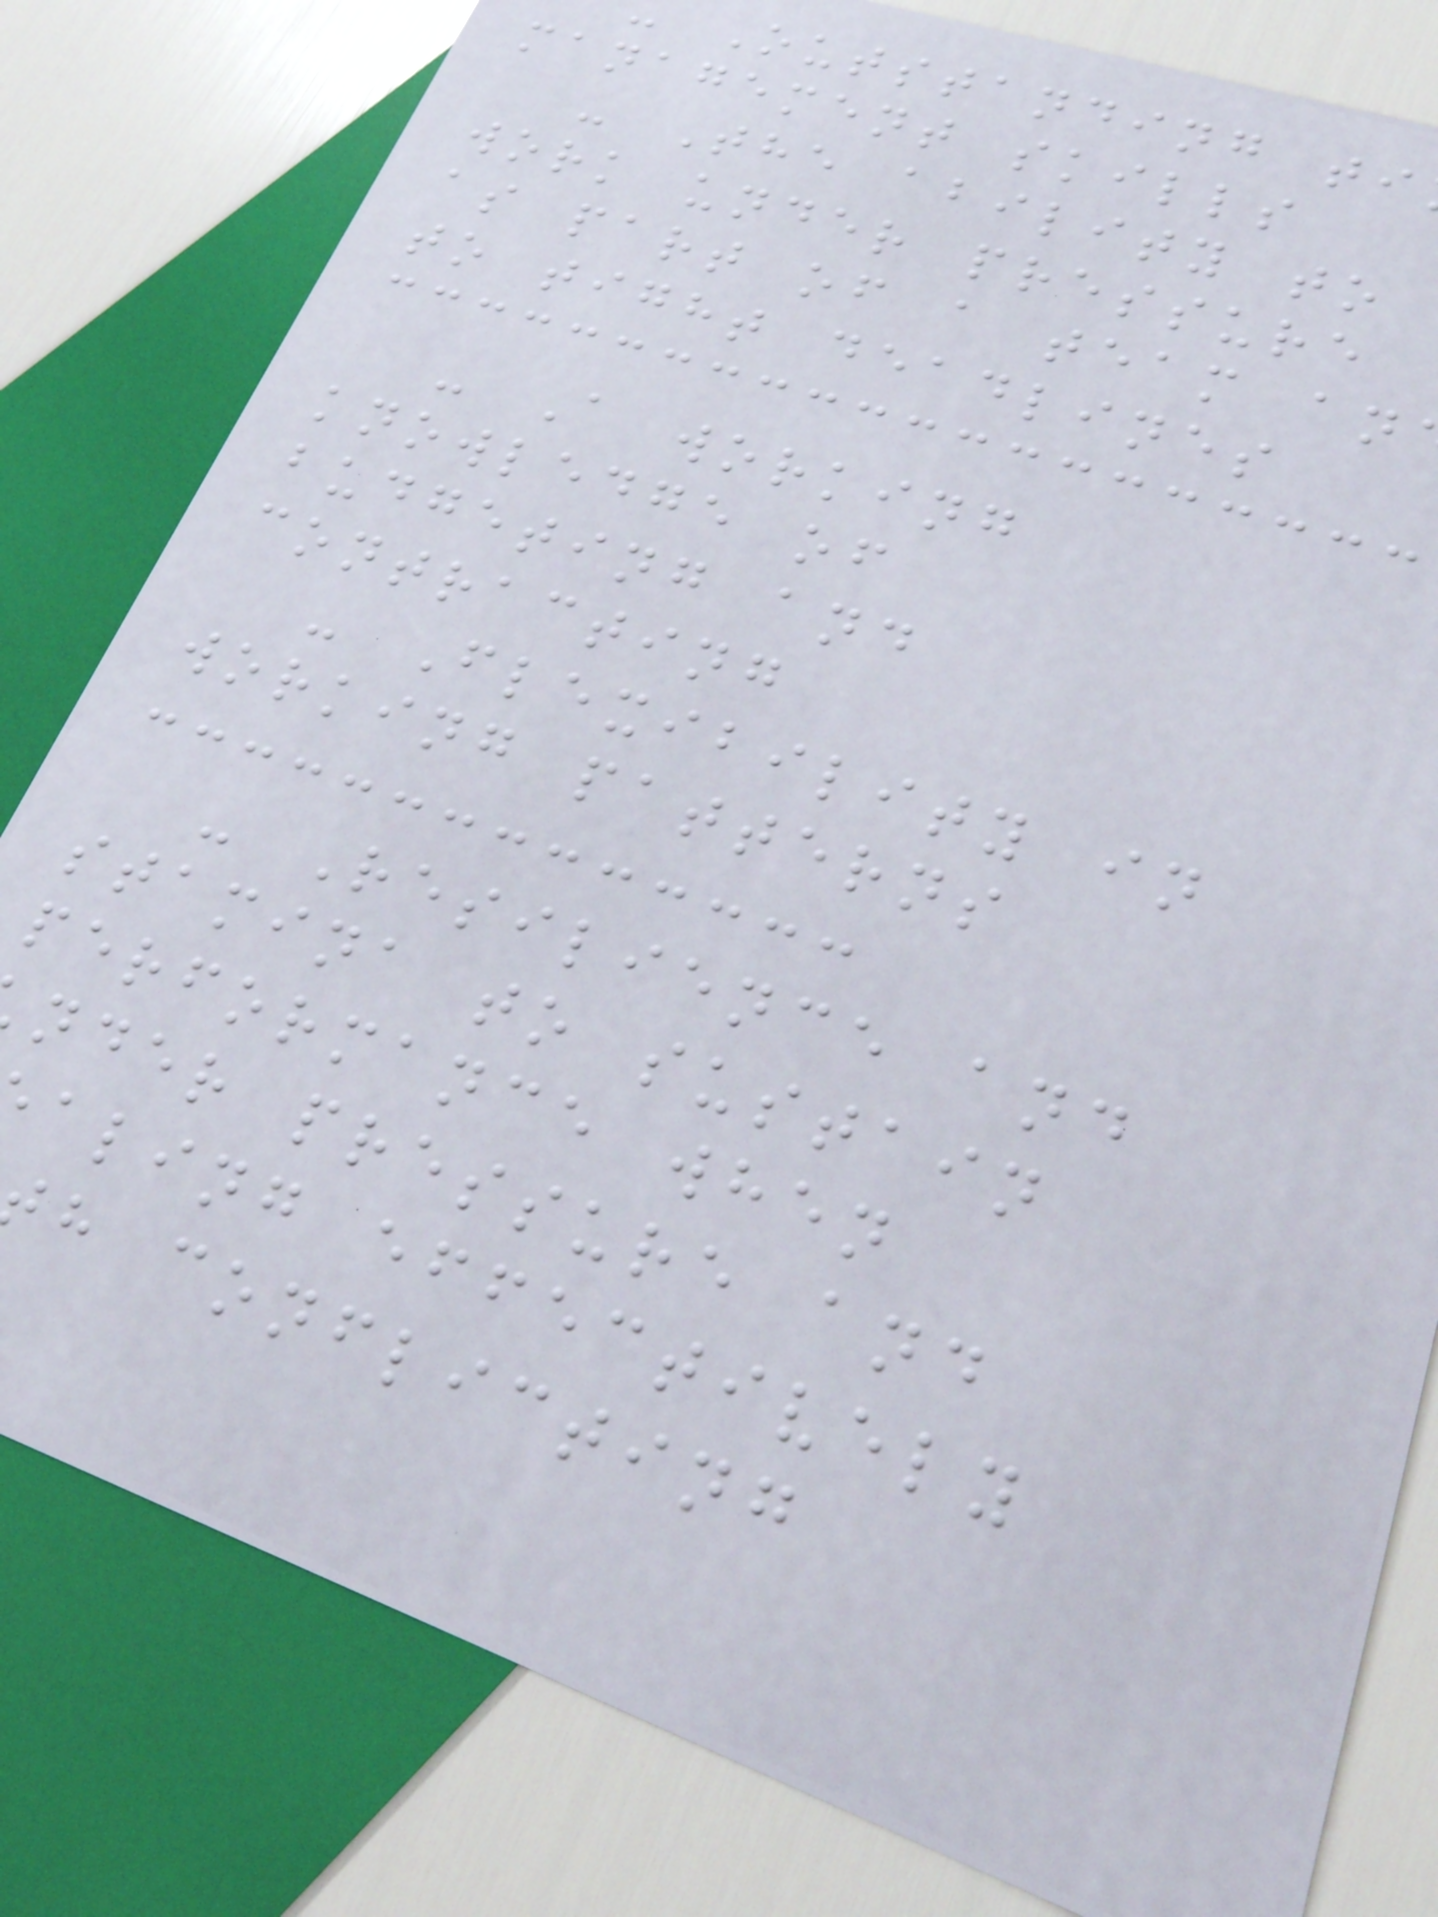Outstanding ti
management skills
- The ability to
work under pressure
as part of a team an
to tight deadlines
- A working
knowledge of
budgeting and
contracting
- Flexibility in
working patterns
- Resilience and
stamina to sustain
performance when
nder pressure and
aling effectively
h conflicting
